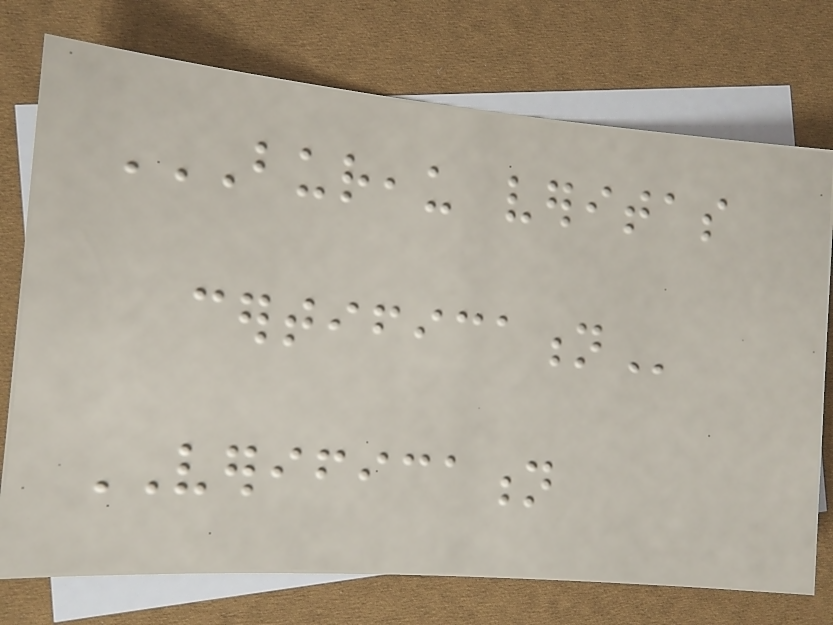BUREAU VERITAS
CERTIFICATION
VERIFICATION
